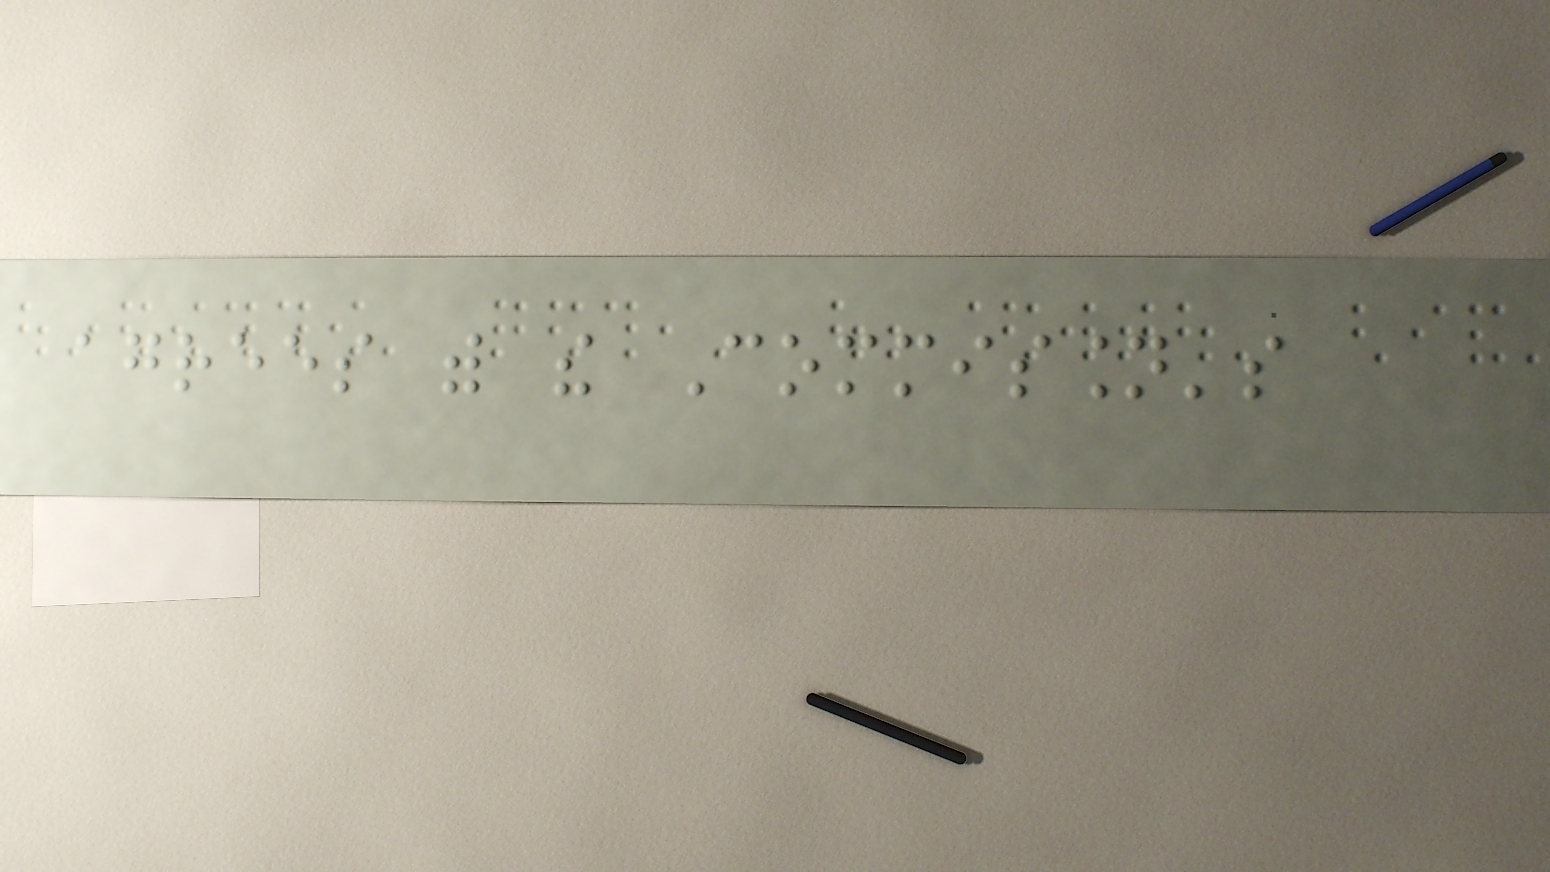agrees with the Commission's
